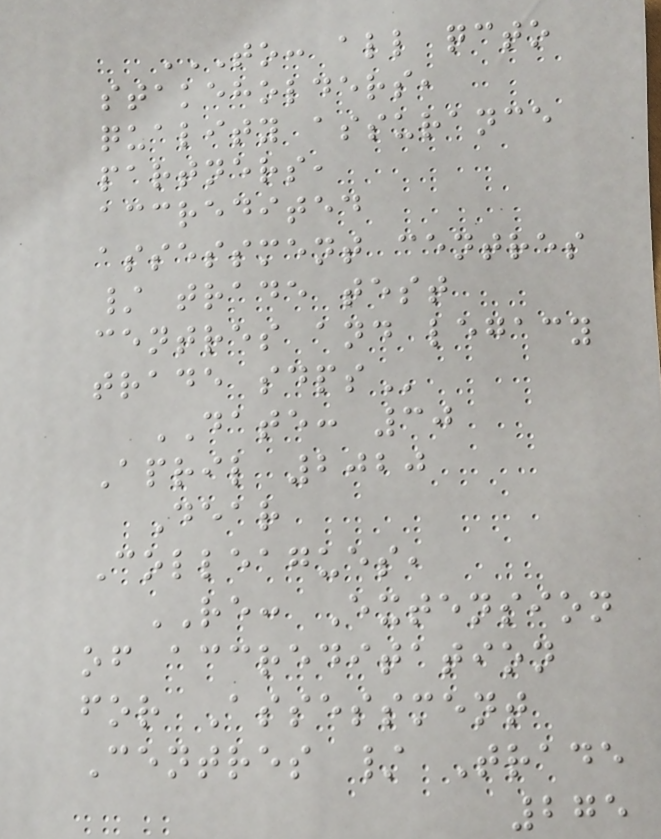TO: ALL QCTO
STAKEHOLDERS,
QUALITY ASSURANCE
PARTNERS,
ACCREDITED
ASSESSMENT CENTRES
/ TRADE TEST
CENTRES AND LEGACY
TRADE SDPS
DATE: 30
April 2020
Dear
Colleagues,
RE: Extension
of accreditation
for Assessment
Centres / Trade
275
